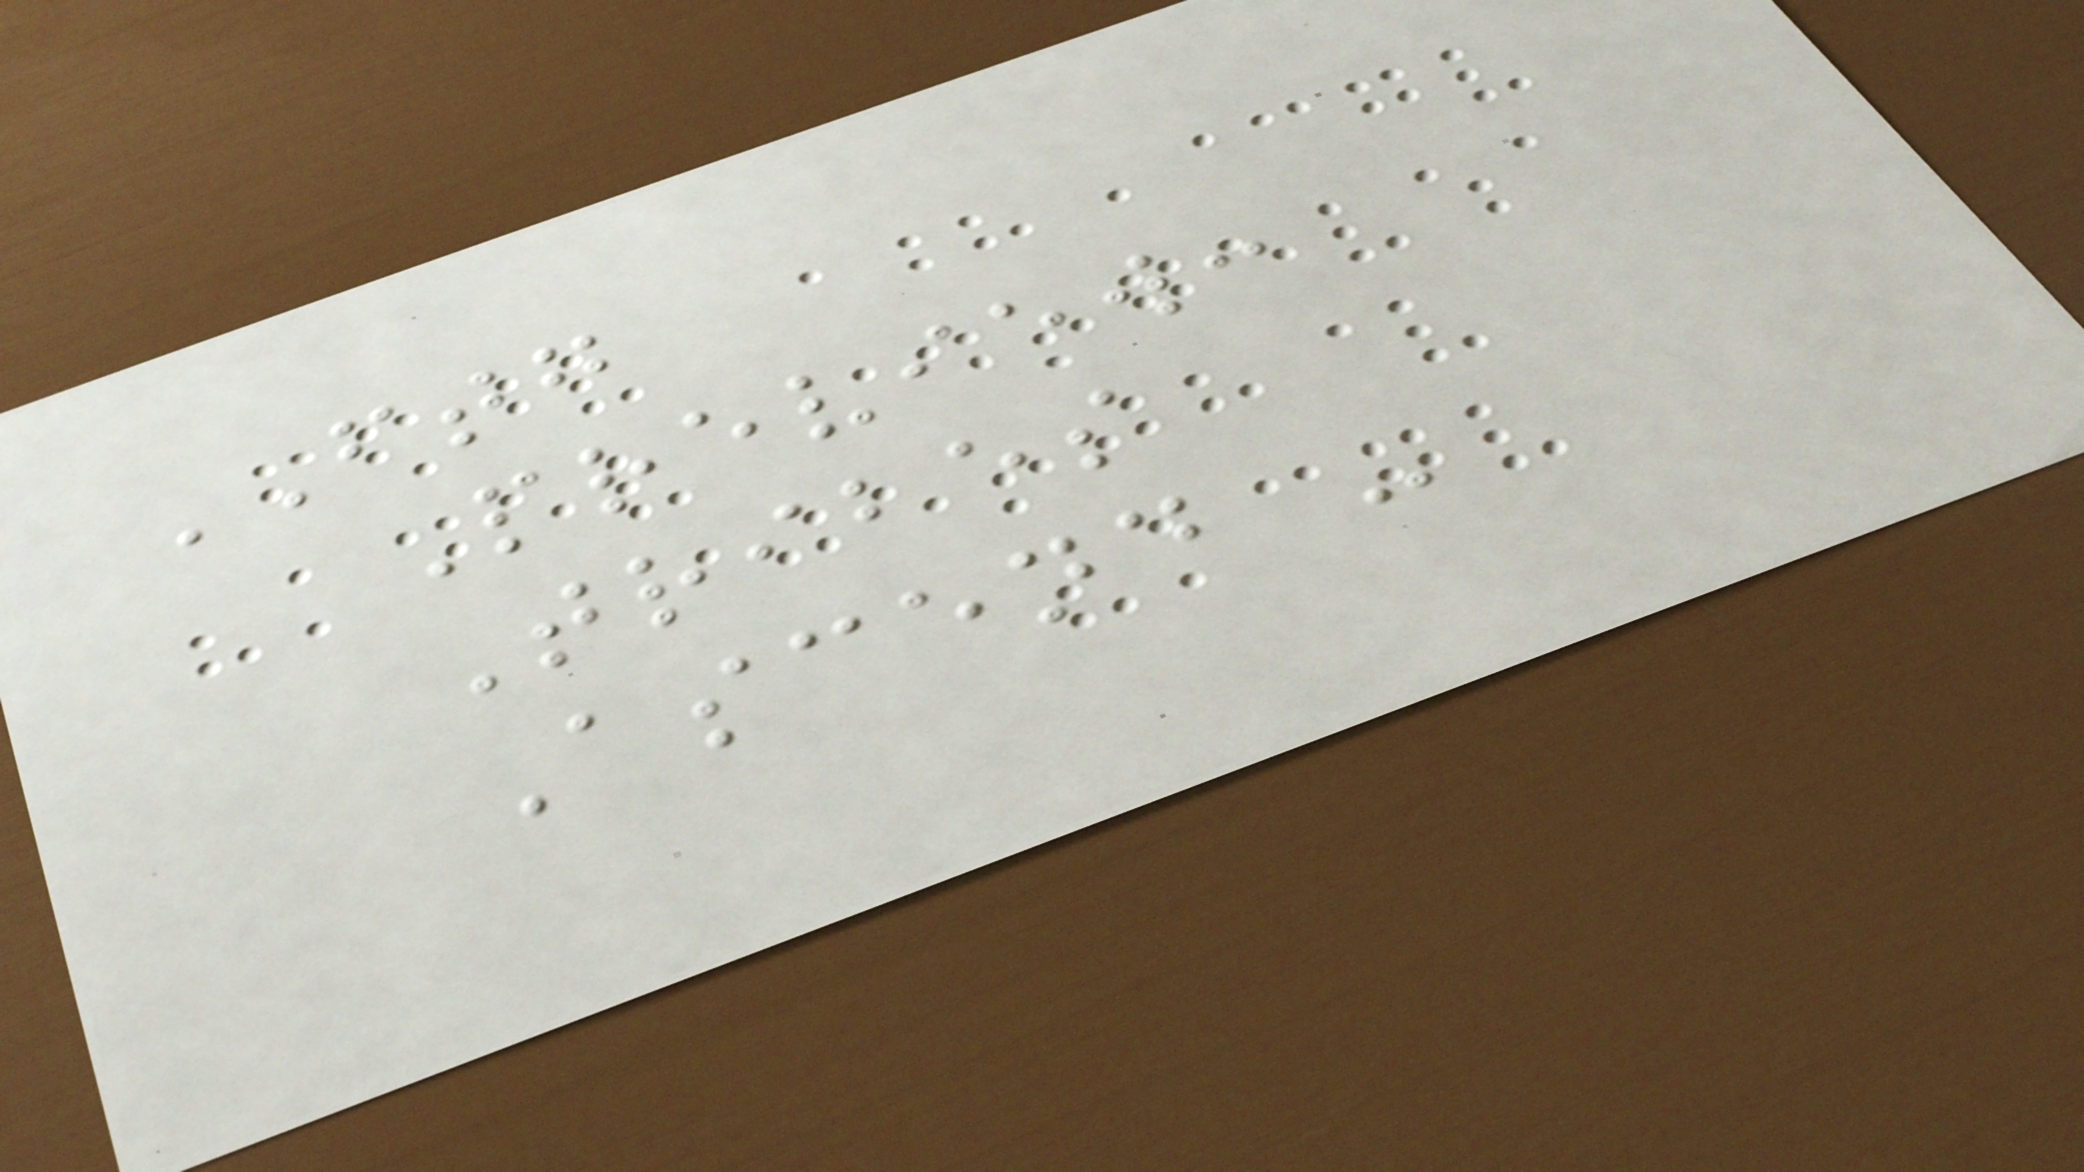FTG
Preview:
Tribes
Ascend -
